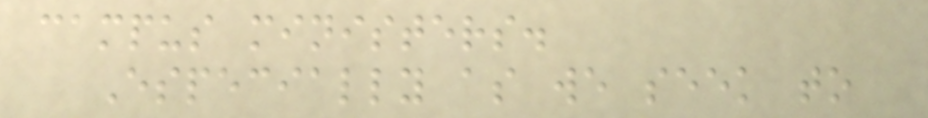campus ministers.
Especially as we seek to
